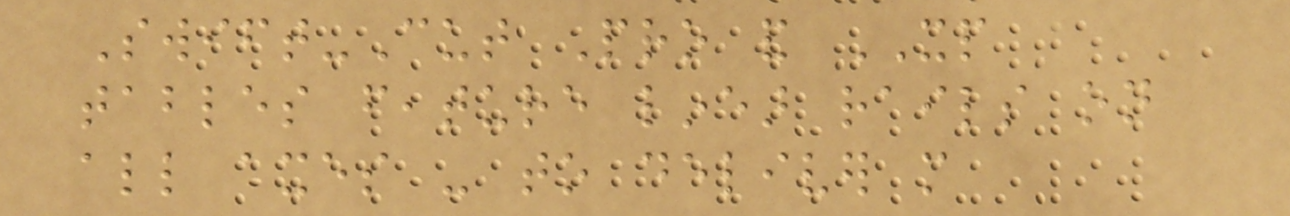Swift-Cut Pro and XP
tables feature linear rails on
all axes - to deliver more
